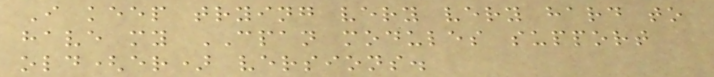I keep trying very very hard to
have my CPAN modules support
old(er) versions.
